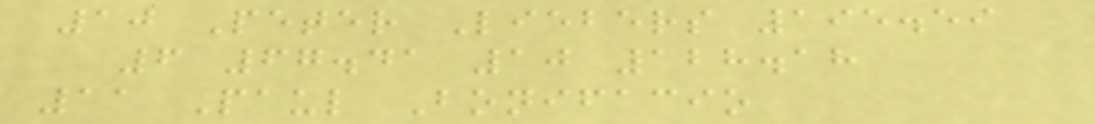10 Peter Liebers 195.59
6 67.41 10 128.18
11 Paul Bonifacio
